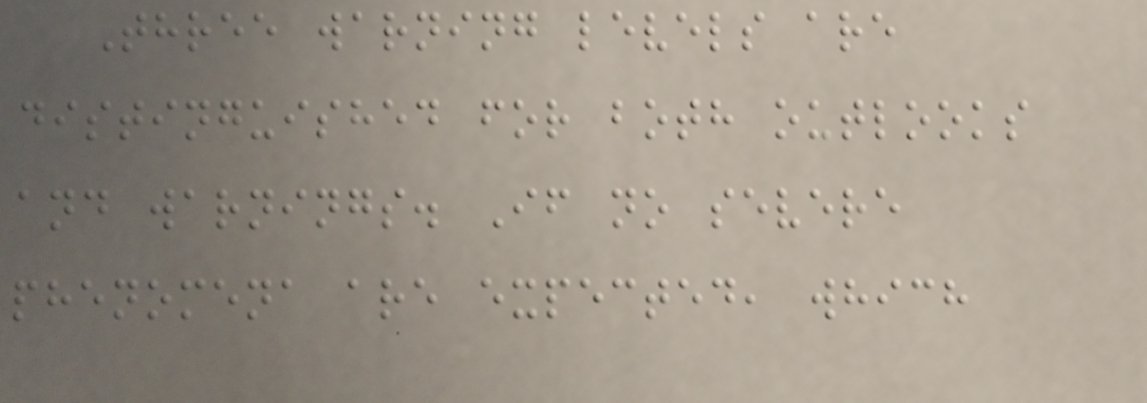Three warning levels are
distinguished for both outlooks
and warnings. If no severe
phenomena are expected, which
